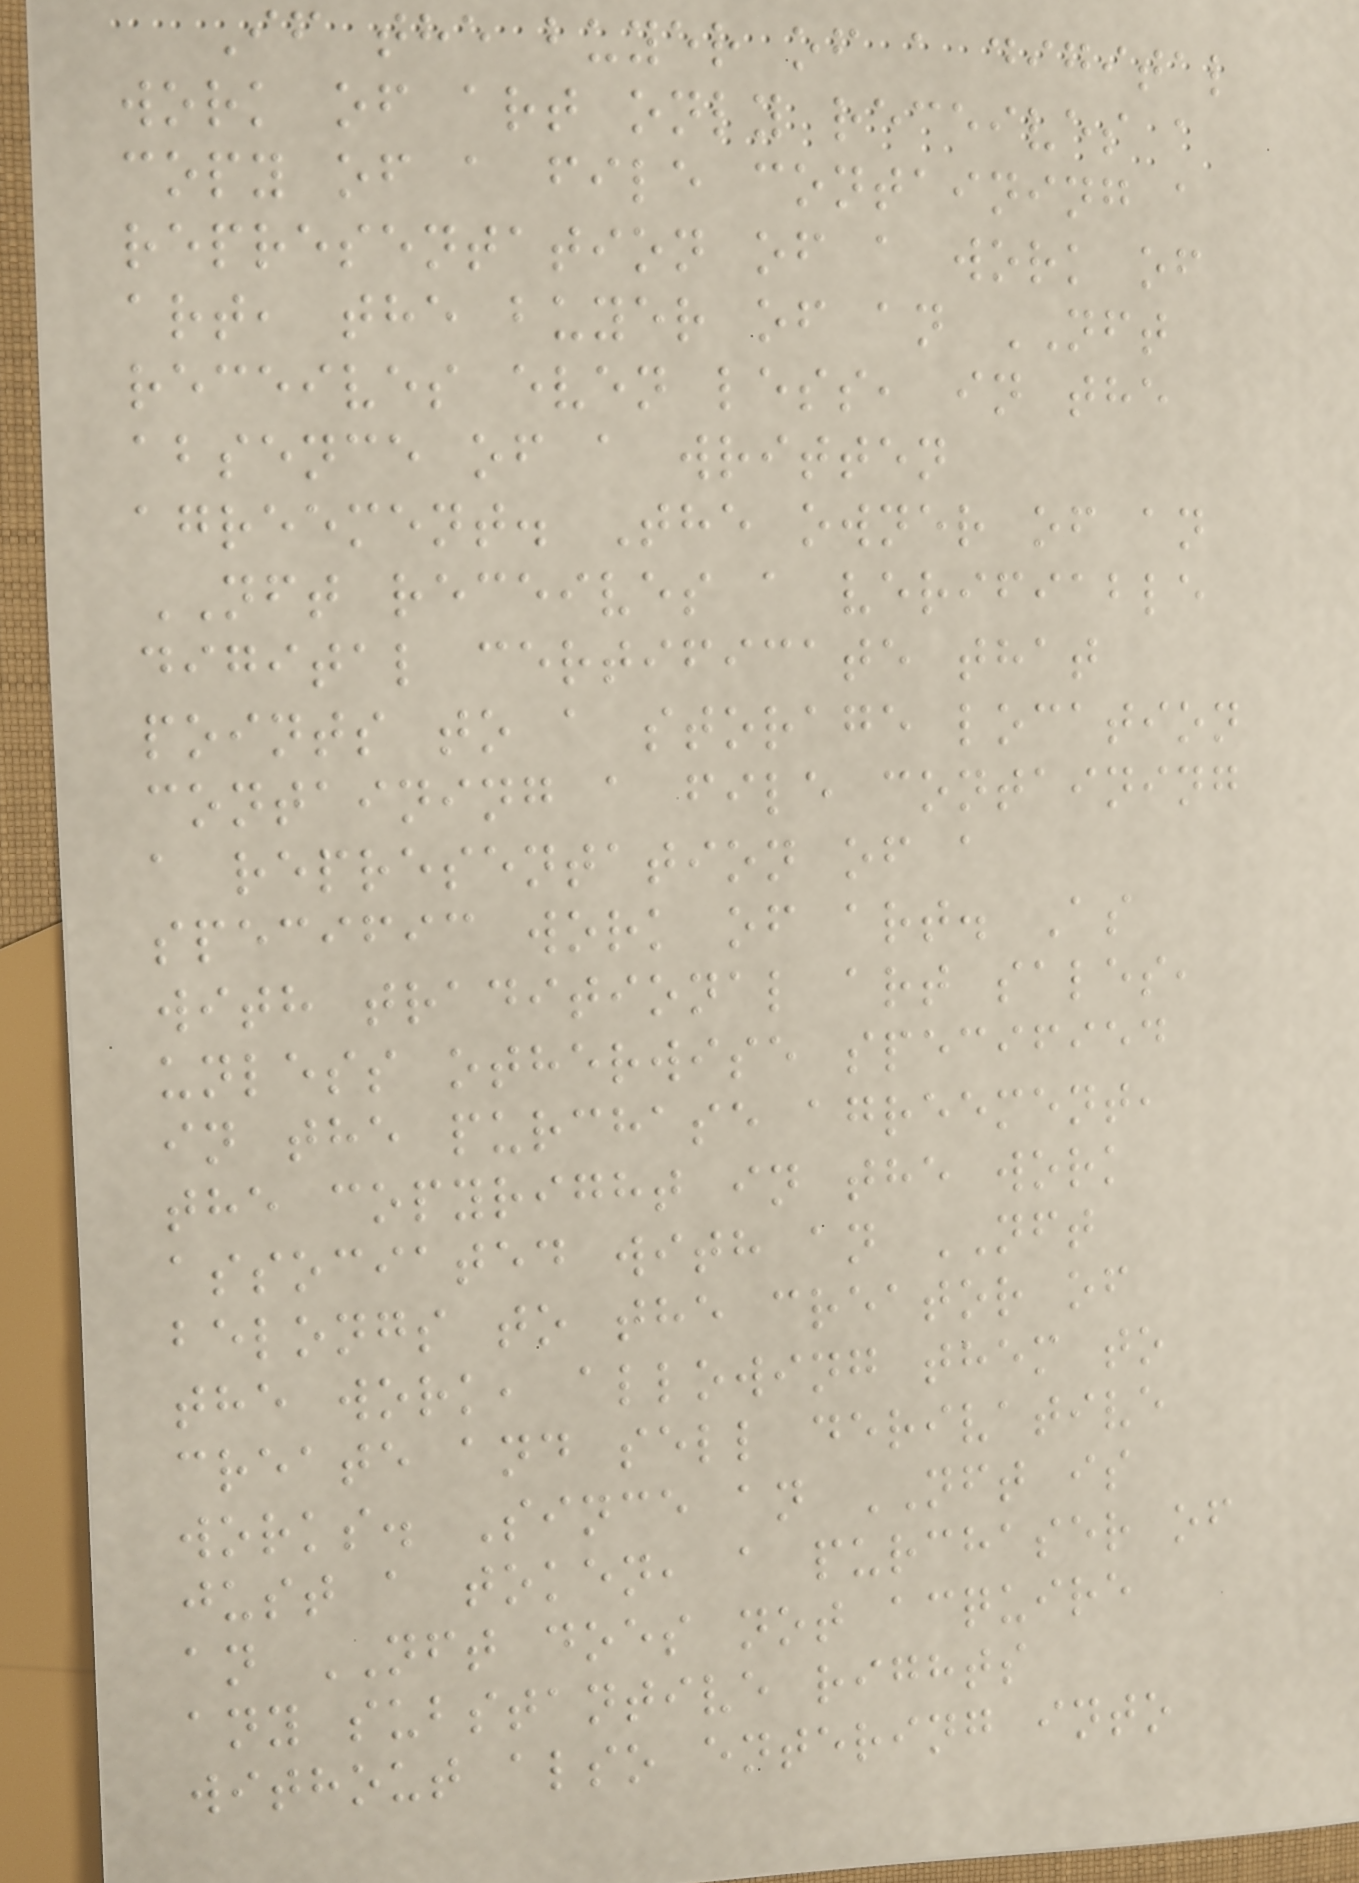If the buyer of a digital
work of art only receives a
copy of a file containing a
representation of a work of
art, the buyer of an NFT
receives even less, in the
absence of a written
agreement. The owner of an
NFT receives a verifiable
digital certificate that
points to a storage location
containing a file containing
a representation of a
specific work of art. As
with traditional art sales,
unless otherwise specified
in the purchase agreement,
the copyright in the work
associated with an NFT
belongs to the creator of
the work, allowing them to
create and sell derivative
works. Since an NFT is
just a token, a purchaser of
an NFT does not acquire
any substantive rights
without also entering into
